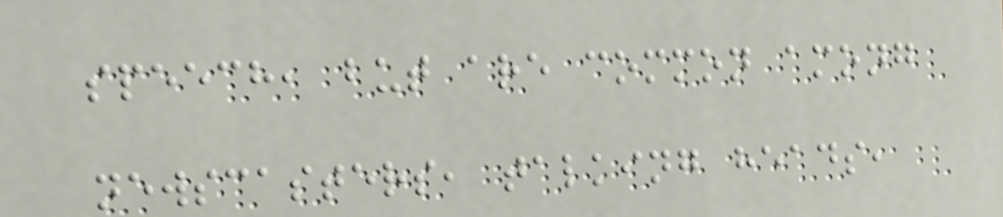speech, but are common among
newscasters, talking heads,
